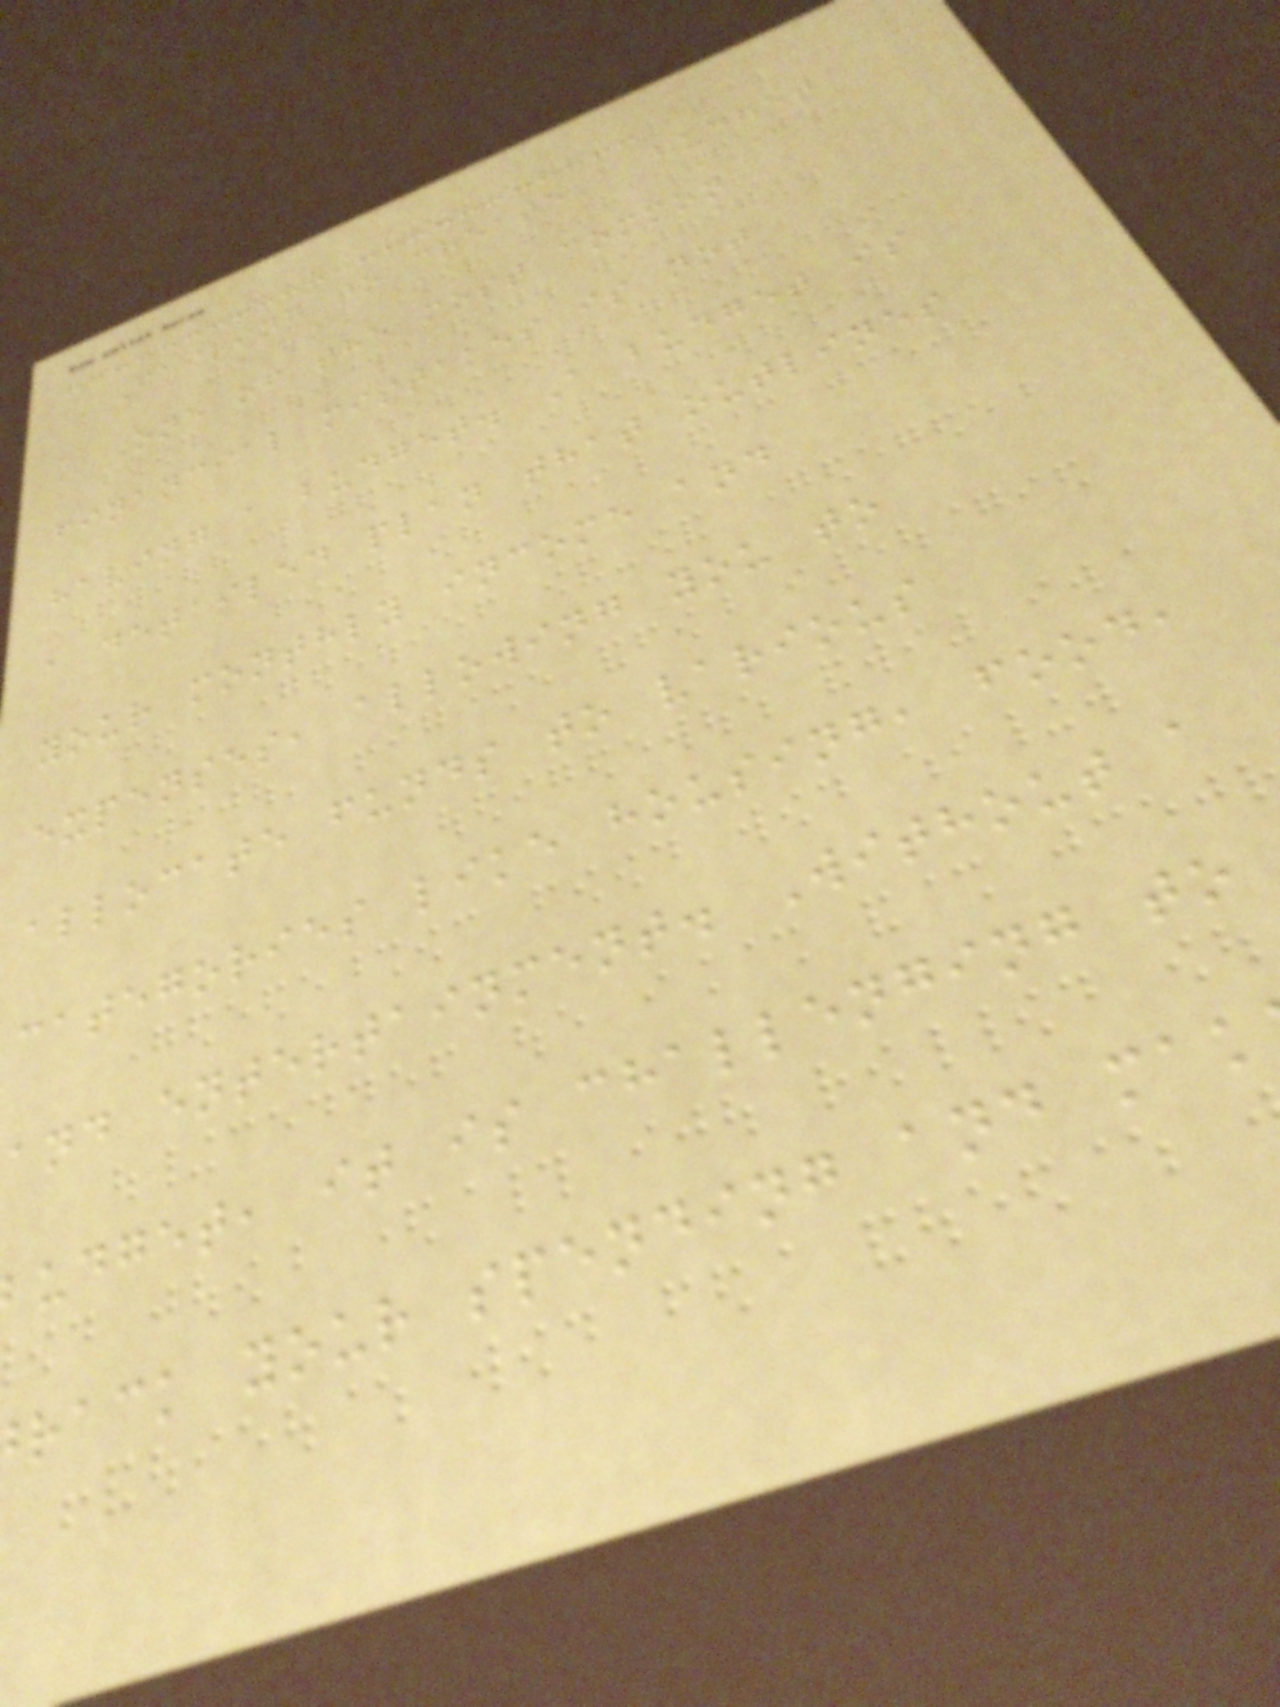Failing to create a budget
One of the most common
financial mistakes is not
having a budget. A budget is
a detailed plan that outlines
your monthly income and
expenses, allowing you to
allocate funds to various
categories like housing, food,
and entertainment. Without a
udget, it is challenging to
rack your spending and mak
